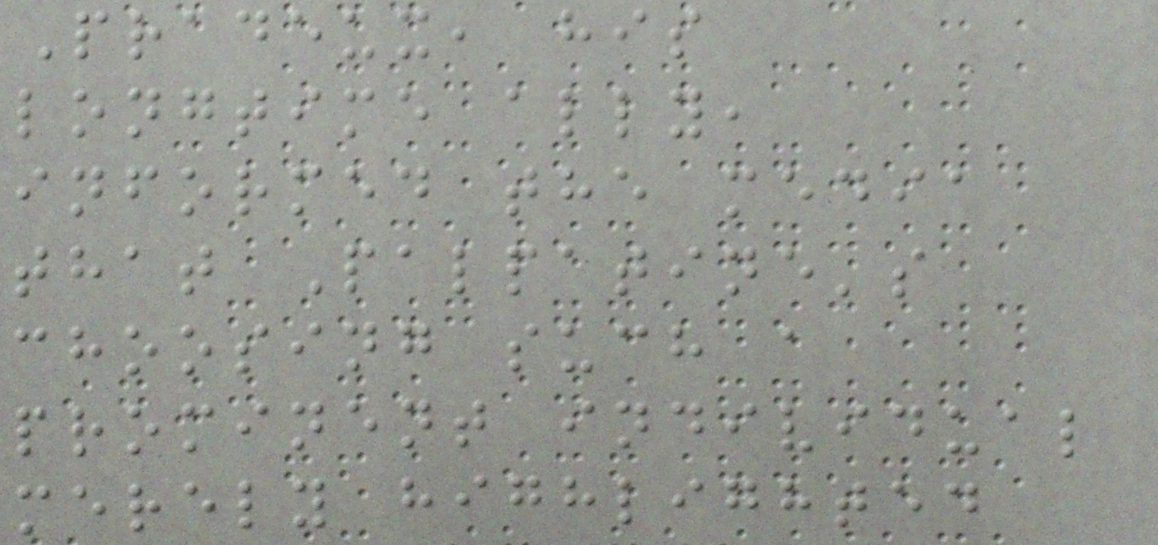Pradeux, his
longtime ally,
informed the media
that Palpatine's
choosing such a
prominent individual
merely highlighted
